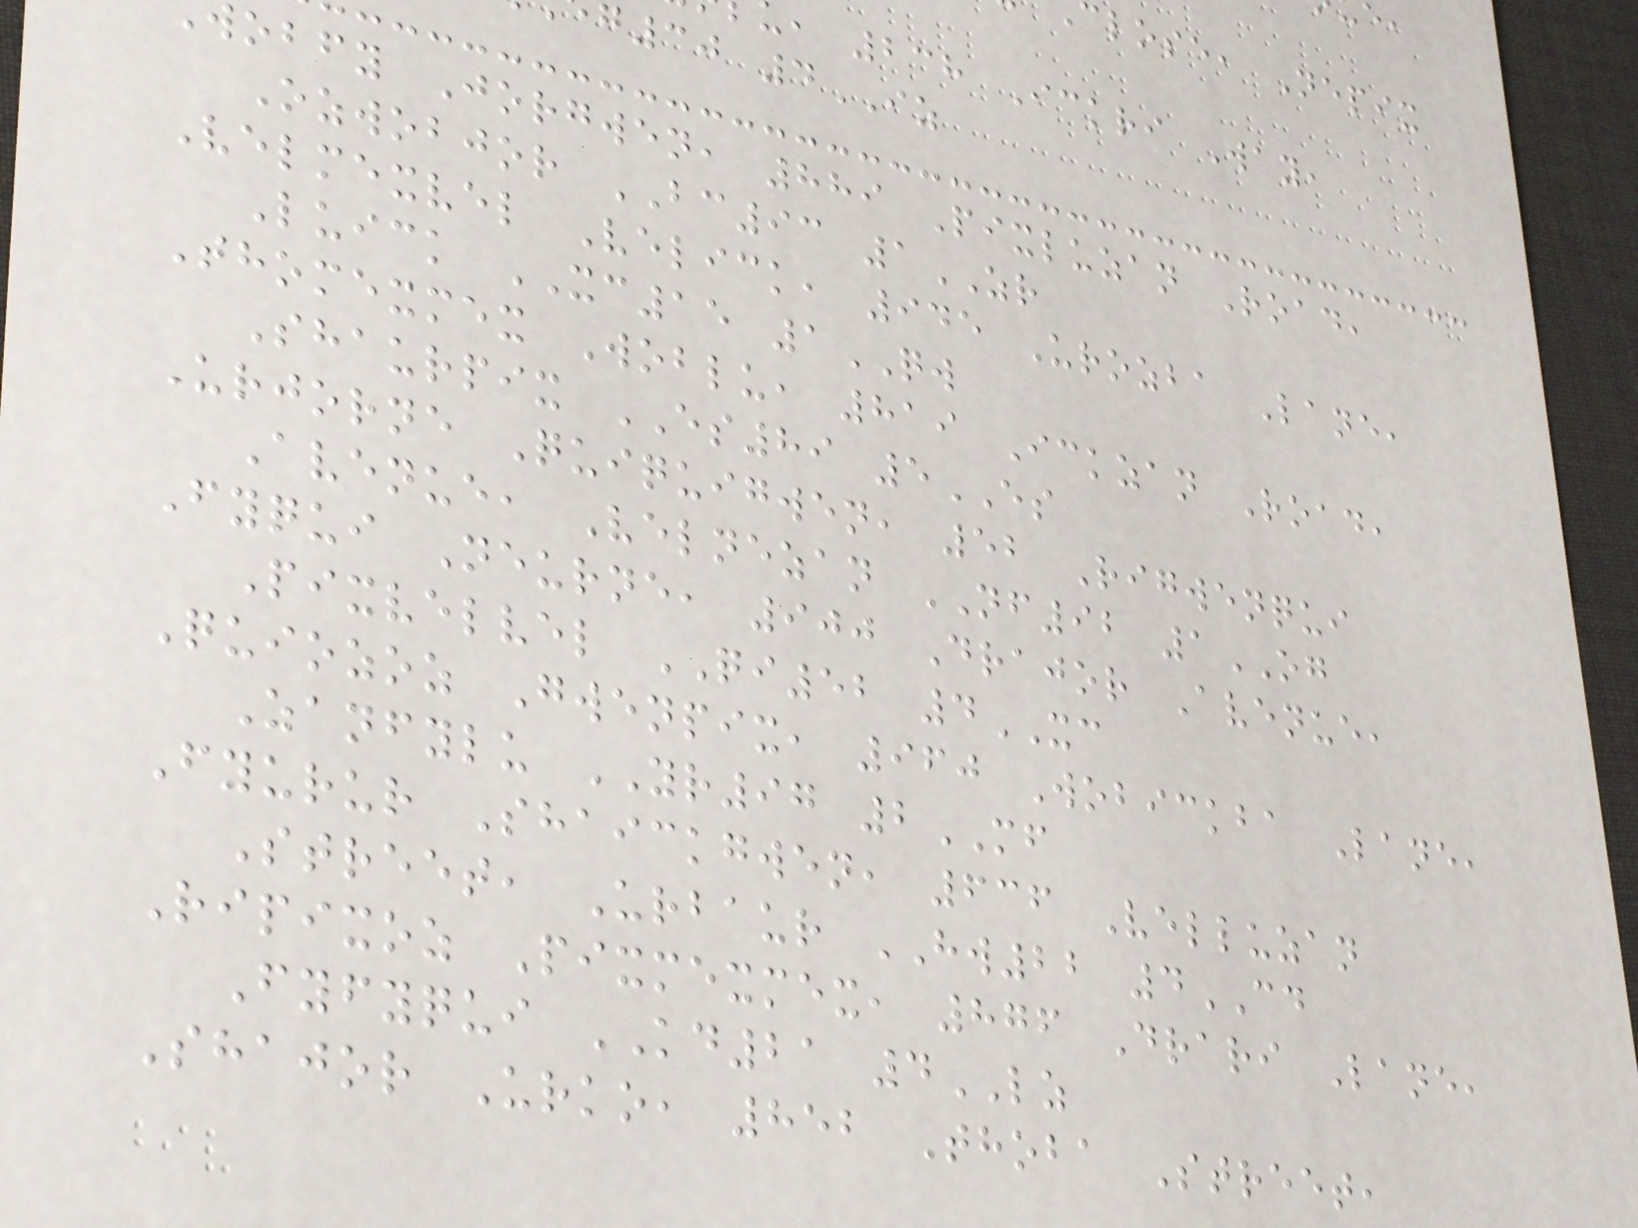close, Nepix
, 238 Ickri Way,
g30 4IZ
obfy Jorgwen, 889 Pixluzan Road,
Ozwobjor BC93 1ZR
Velmexvel Velick, 945 Urozba Lane,
Luick XC15 1QW
Thomexmex Woblu, 819 Ickzan Road,
Shaurpix ES89 5ES
Urjorne Quiquigwen, 52 Rigwenqui
Avenue, Velnezan NF92 1OG
Fyqui Neurne, 900 Drajor Avenue,
Pixvelvel QI52 4XC
Quiozoz Gwenpix, 960 Wobickba Lane,
Zanfylu YR97 2MF
Fyurur Shaickgwen, 636 Velluzan
Street, Urbaur HW22 4CD
Ripixoz Pixmexmex, 876 Drari Lane,
Fyfyqui KD21 4LZ
Shajor Urko, 852 Thoba Street,
